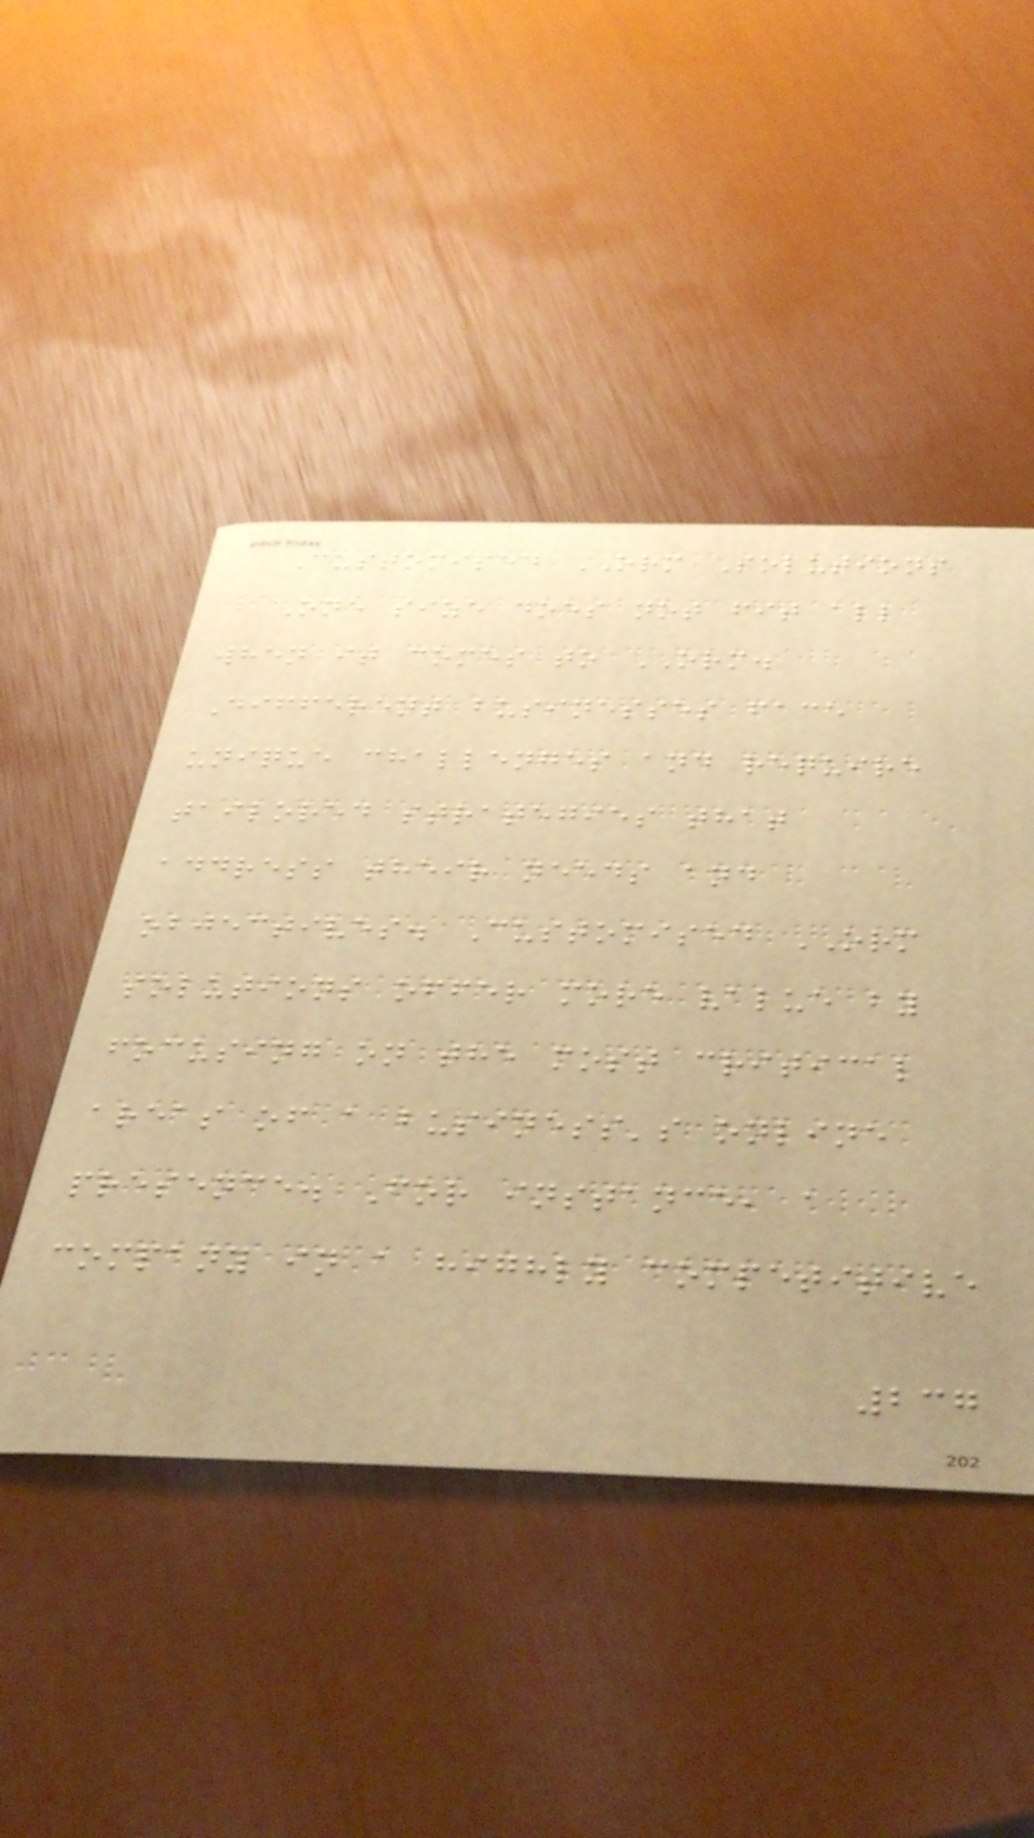Customised ORM Solutions
One size does not fit all
when it comes to ORM.
Different businesses face
unique challenges and require
tailored strategies that
address their needs and
objectives. Customised ORM
solutions offer more value by
focusing on the most critical
areas of a business's online
presence. For instance, a
company in a highly competitive
237
